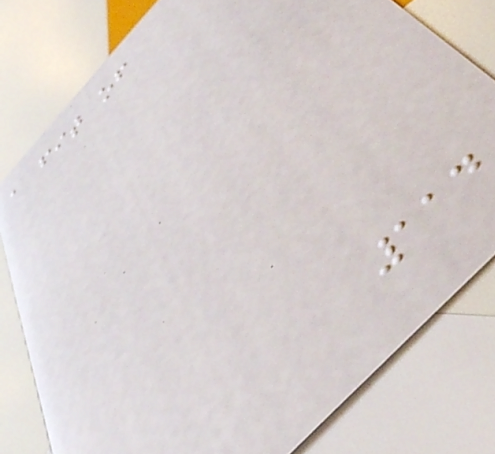a fit of
114
